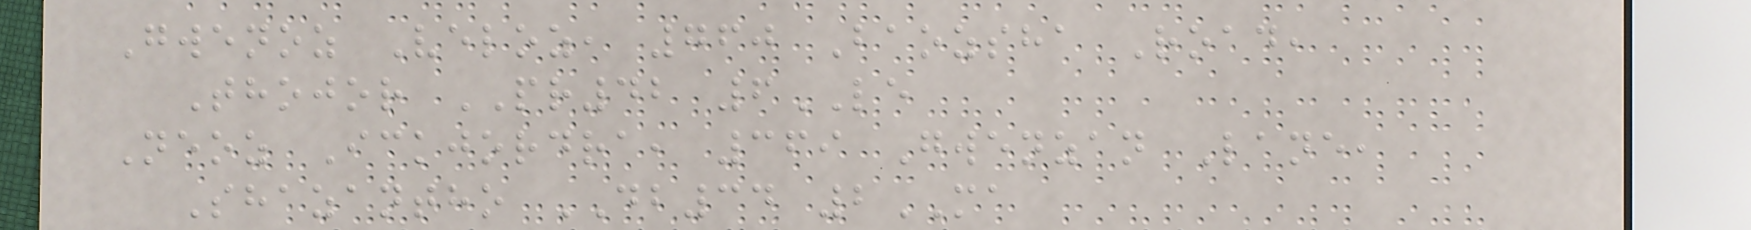Gwenoz Veloz, 760 Baozsha Road,
Thojor PR42 6LE
Neoz Ickjordra, 369 Gwenzan Lane,
Shazantho DB34 2MA
